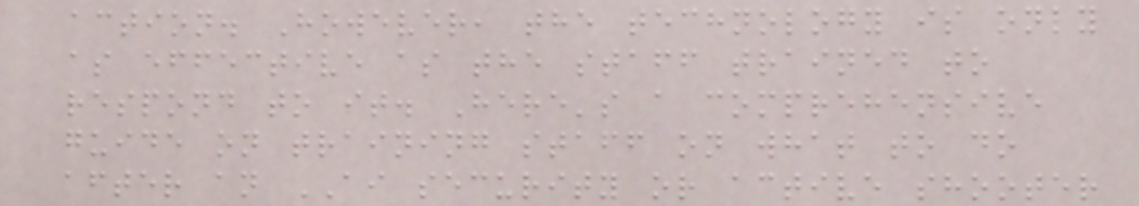action. However, the technology is only
as effective as the staff trained to
respond to it. Here's a comprehensive
guide on training staff on what to do
after an AI security or active shooter
